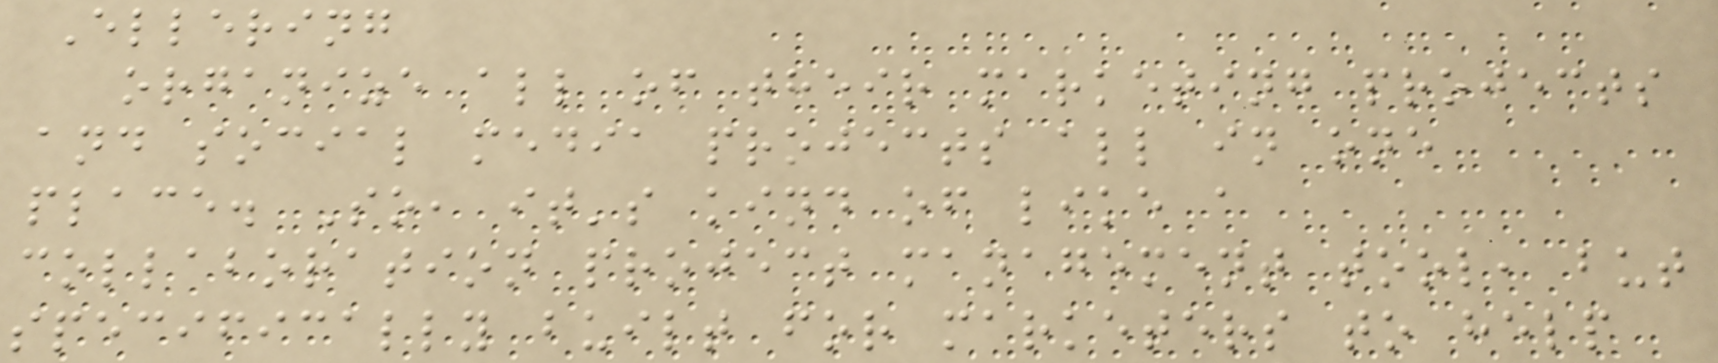Ellering
organize all of their marketing projects
and social media projects all in one
place. So, it's kind of like a
collaboration project management tool, but
specifically built for marketers to help
